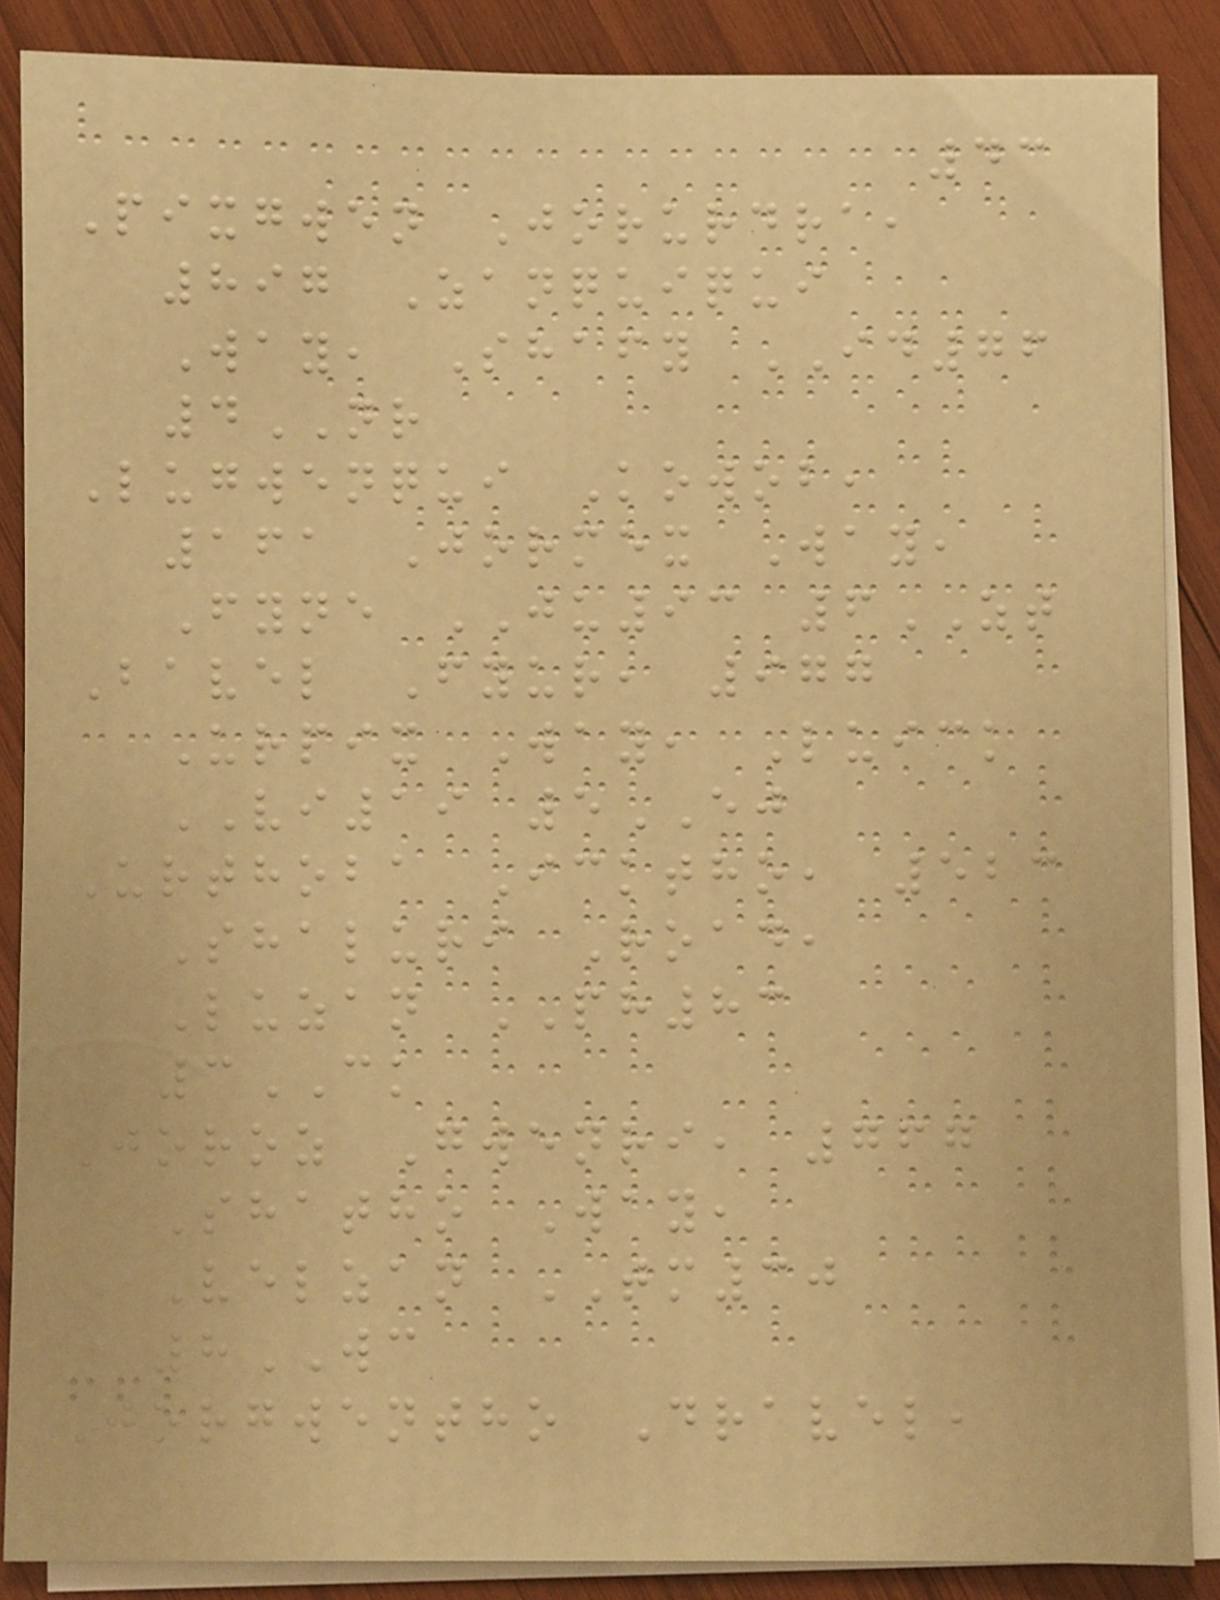43
Pixgwen Jorurdra,
897 Zanquiqui
Way, Shafy ID76
4NR
Lugwenqui Kowob,
161 Jormex Way,
Fyne JU93 6ZT
Bavel Fyur, 977
Urpix Way, Luick
VI19 5EJ
Urthoba Icktho, 523
Shaluri Road,
Luzan PH83
3CK
Joroz Gwenri, 767
Shatho Way,
Velzan TM30
8WC
Jorgwentho Dravel,
